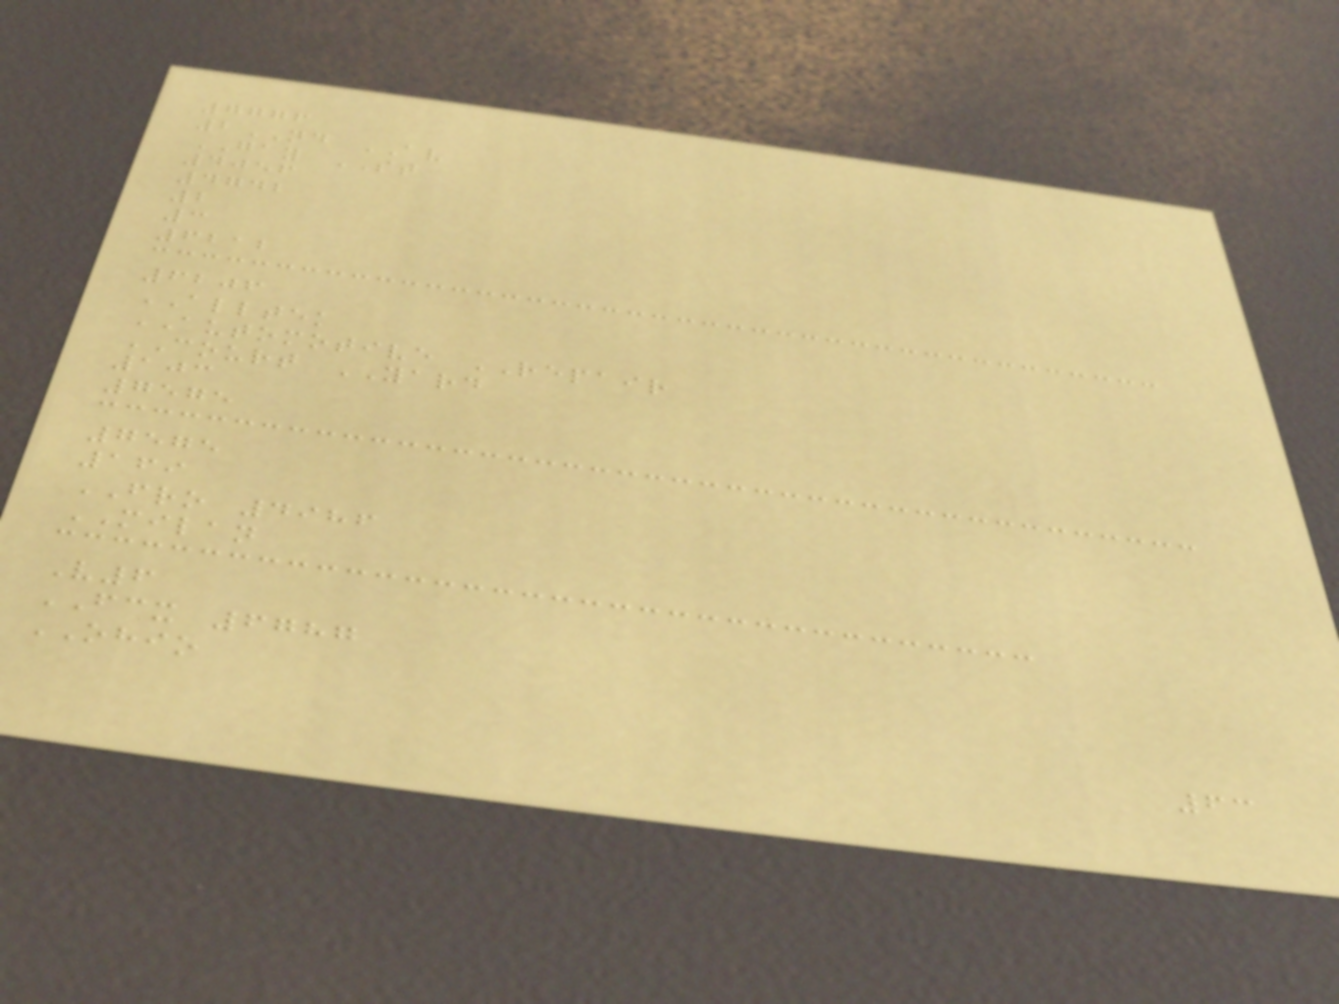7776
2ND AV
GAY ST
4056
4742
2
3
6212
6206
ALLTEK
AUTOMOTIVE REPAIR
COURT YARD
103
7575
7575
169
FRO 4986
MILAN
V6
FCX 6787
OHIO
63
